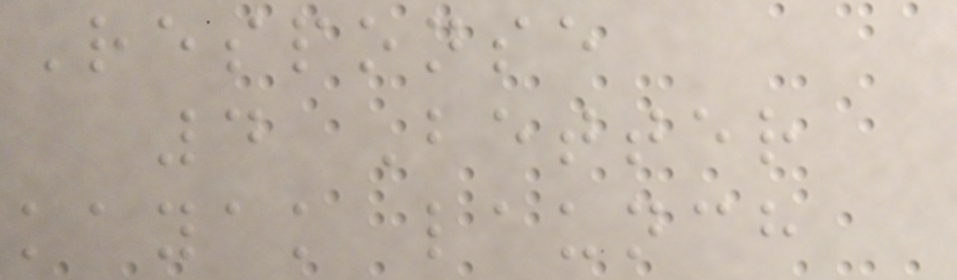Response
4 Better
kayak launch
